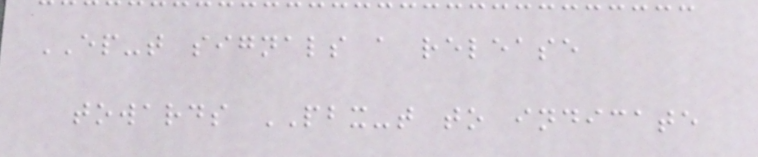EP-t signals a release
towards PBX-t to indicate
